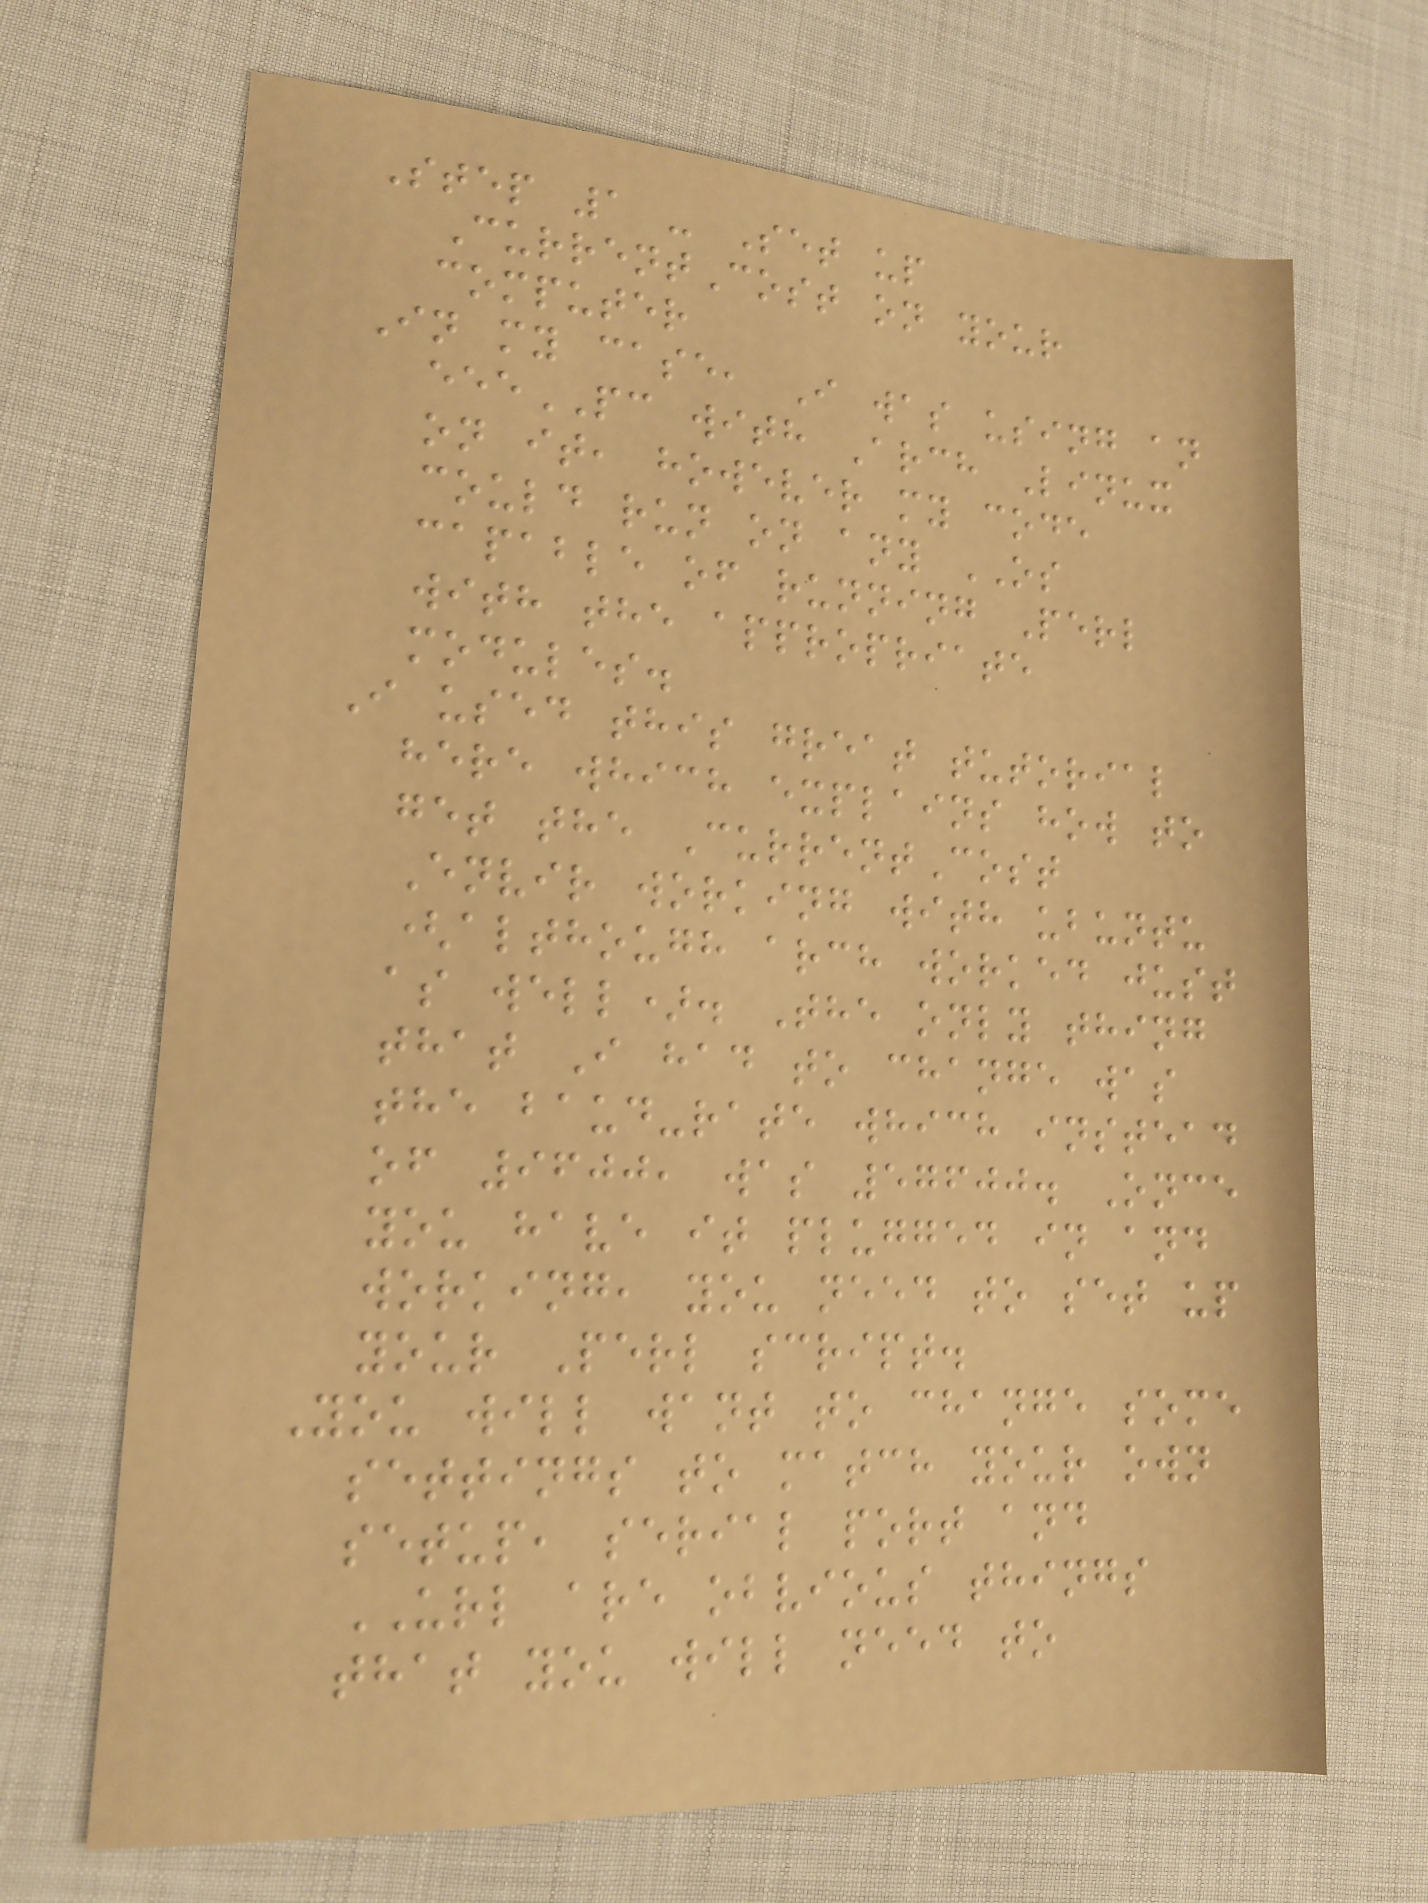Step 1 - Set up
CurrentCost on your
computer
In my case, I was using an
eeePC with Arch Linux
on it, however my code
could run on any OS
capable of running Perl
with the appropriate
modules.
I used this great tutorial
here which explains how to
get the CurrentCost
Envir working with ubuntu
(although arch worked just
as well). The only thing
that I had to change was
the baud-rate which instead
of 9600, was 57600. Once
you have it plugged in and
working, you need to set up
your Perl script.
You will want to change some
settings to match your own
setup, serial port and
URL are obvious things
that you will need to
